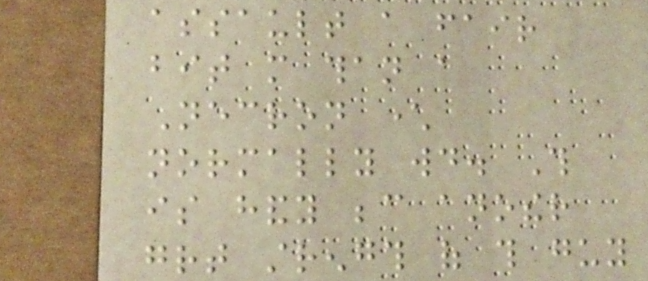assault a fair
bit more than a
Necron character
normally would. This
is handy because another
great strength of this guy
